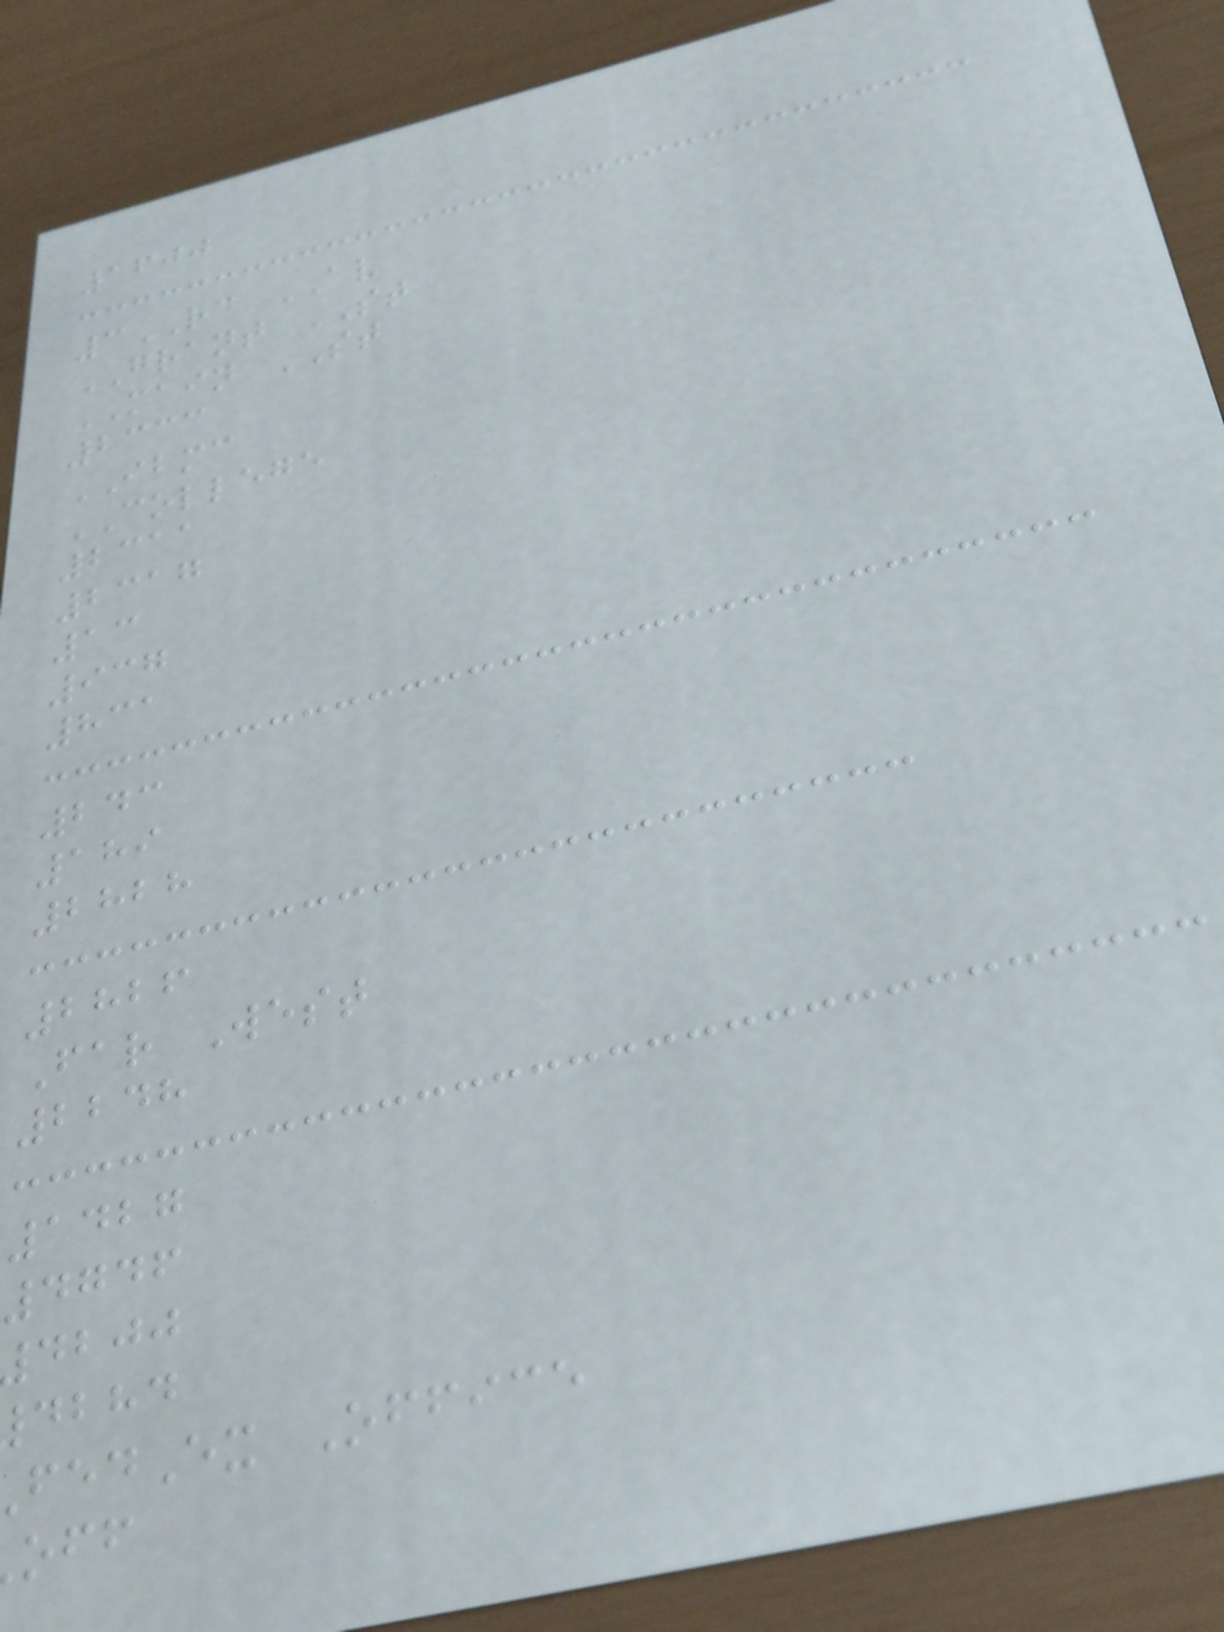1600
3RD AV
GRANT ST
MAIN ST
2333
IBMC
COLLEGE
2311
2317
13
937
831
243
189
2828
2826
Far West
2248
1427
4746
dbjj
dbhd
edEx Office
